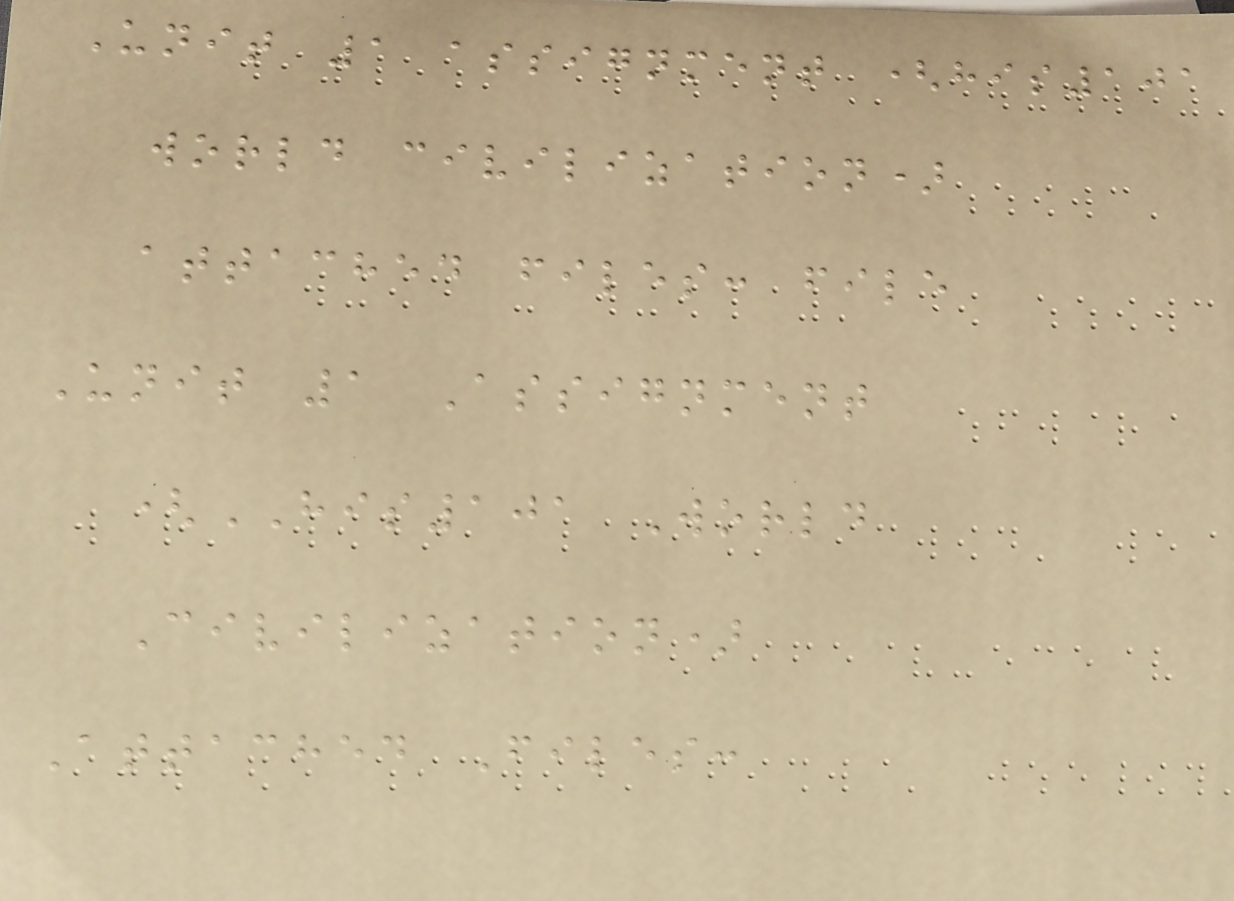Unit 1 assignment (his101
world civilization)
attached files: file
Unit 1 Assignment
(HIS101 World
Civilization)
Attached Files:
